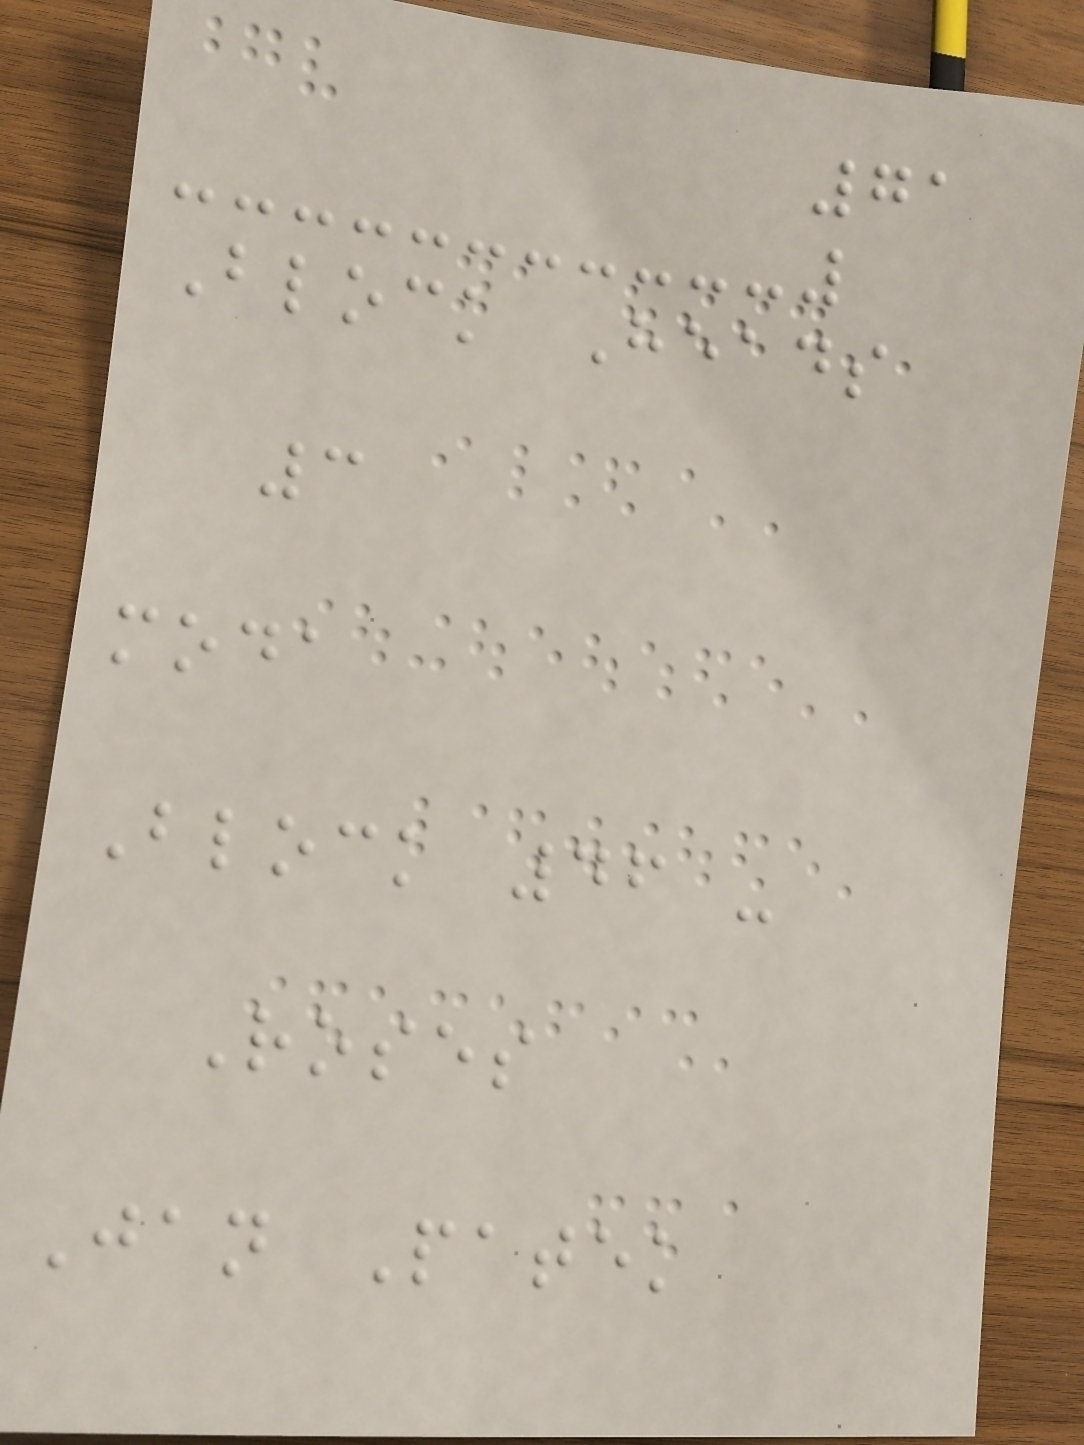71
Block Heads
3
moda
Block 46 -
Roses
Jan Patek
